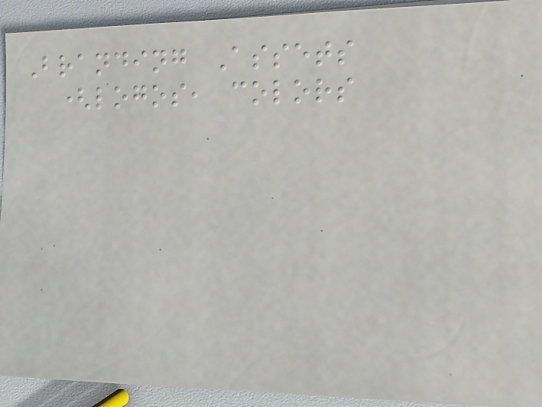Branding Assets
(logos, colors
